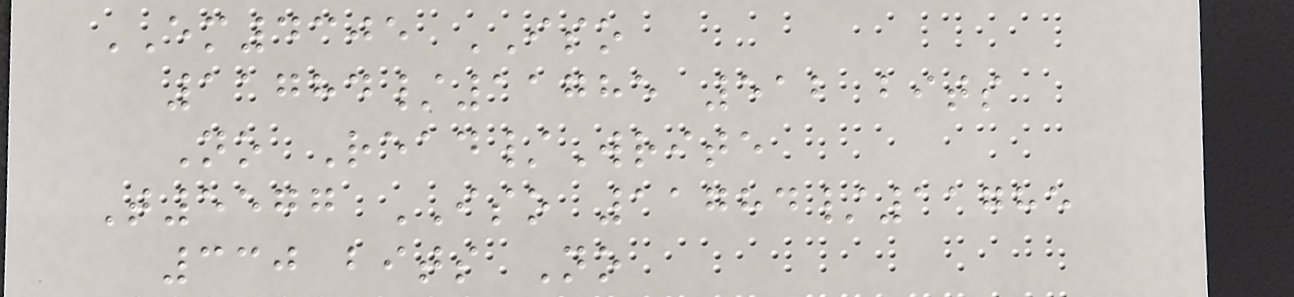EM4305 ISO
11784/11785 512 bits
No Read/Write
T5577 ISO 11784/11785
330 bits No
